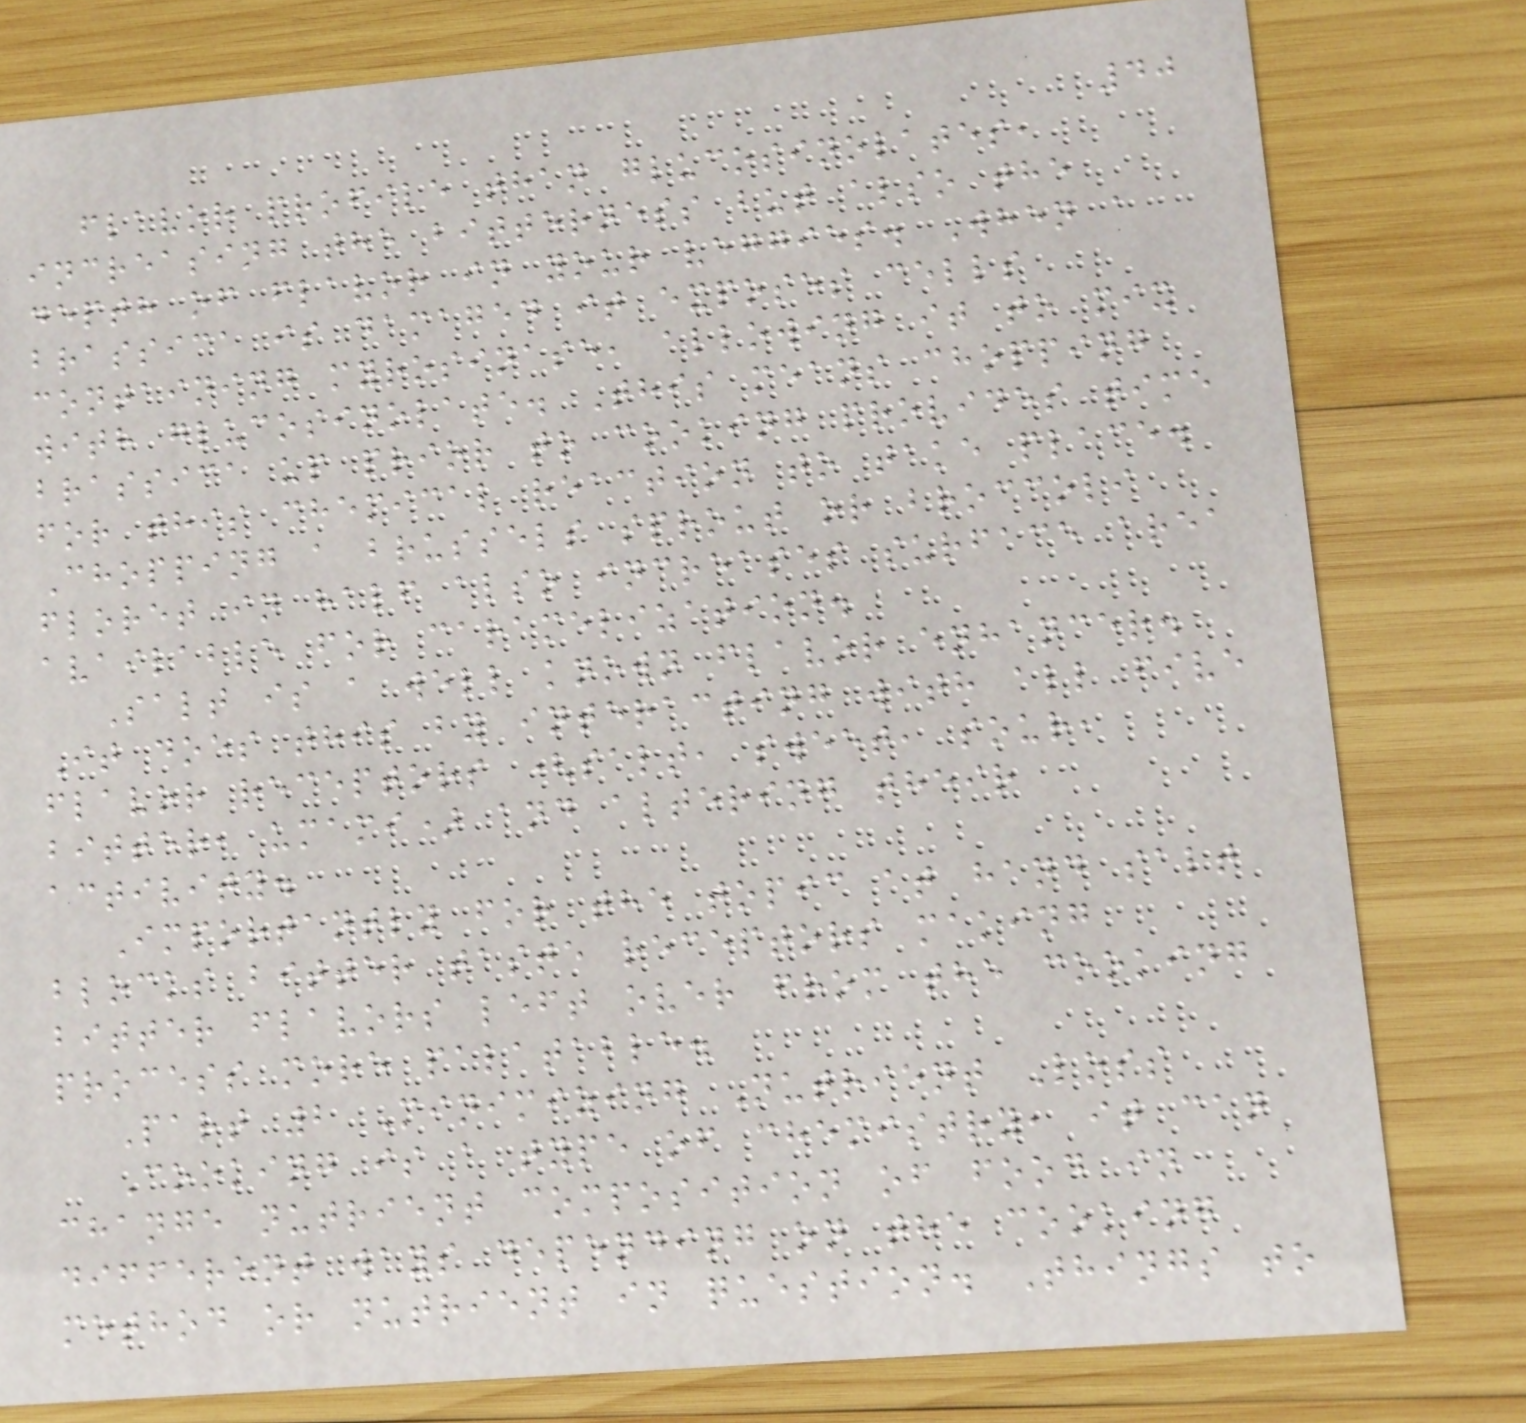40
flavor profile than glucosinolates,
increasing the bitterness but also the
depth of flavor in your veggies. When a
brassica is damaged it exposes cells
containing myrosinase, allowing it to mix
with glucosinolate. This means chopping
brassica up prior to cooking provides time
for this chemical reaction to take place.
Chopping a brussels sprout or broccoli
floret in half also increases surface area
available for caramelization.
Salt is a well known flavor enhancer.
It does this by interacting with all five
flavor receptors (salt, sweet, sour,
bitter, umami) and altering their
activity.
Importantly for the topic at hand salt
blocks bitter taste receptors making
bitter flavors left over from the cooking
process more palatable.
Part 2 Minimizing Nutrient Loss
Cooking is a type of chemistry, it can
change nutrient composition of food in
different ways depending on the cooking
method or nutrient in question. Things to
